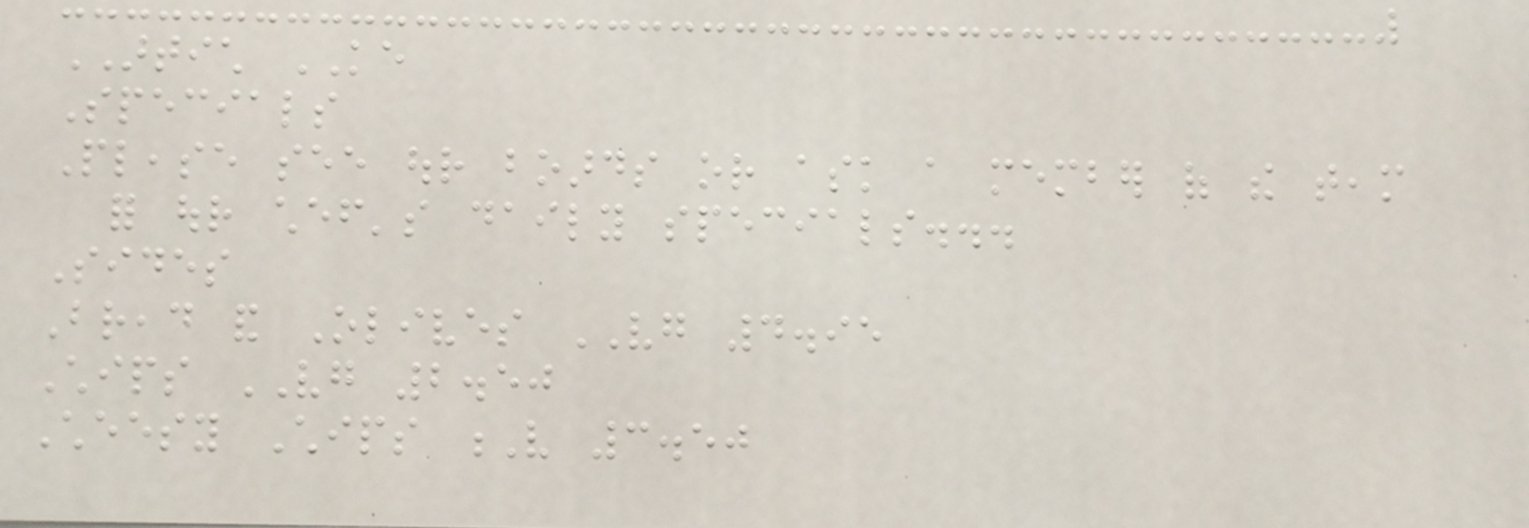ARTICH KE
Specials
Please see our boards or ask a member of the team
for our chef's daily specials...
Sides
Bread and Olives VG 4.95
Chips VG 2.50
Cheesy Chips V 3.50
